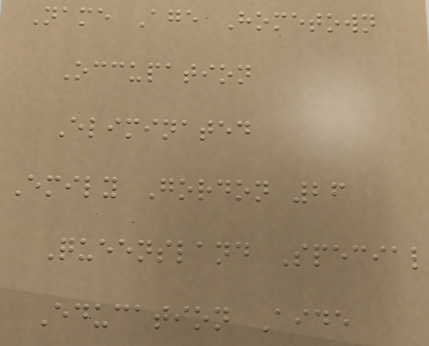Name Age Hometown
Occupation
Eliminated
Emily Gordon 26
Queensland Special
Education Aide
